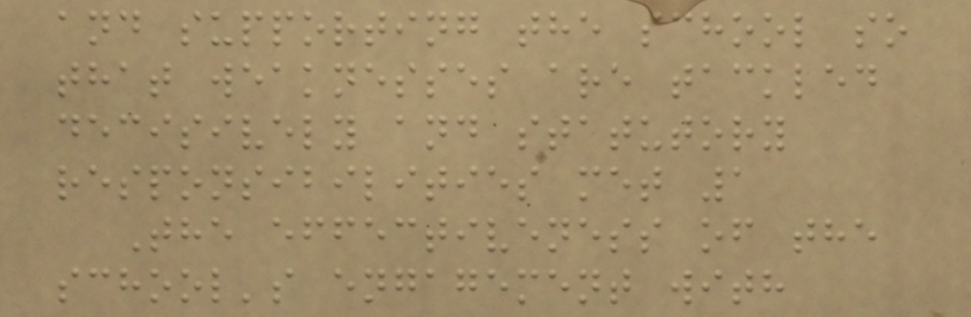and supporting the school so
that weaknesses are tackled
decisively and statutory
responsibilities met 1
The effectiveness of the
school's engagement with
